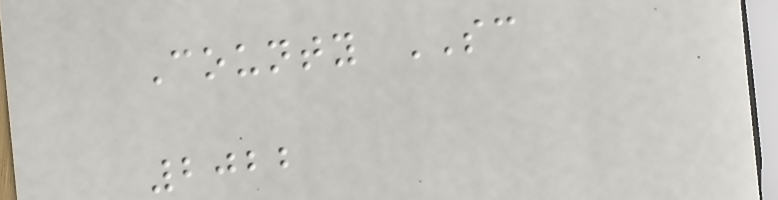County SC
2022
